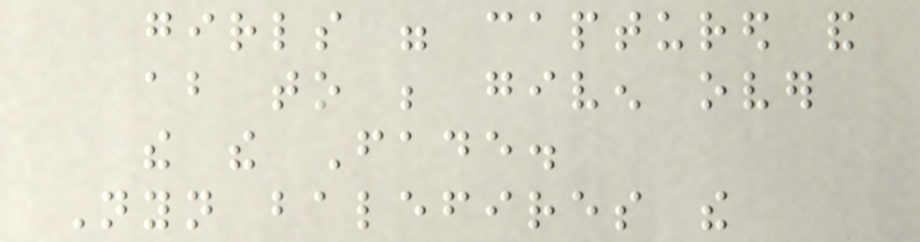girls were captured and
about to be given over
the the Fade.
Nyn balefires the
